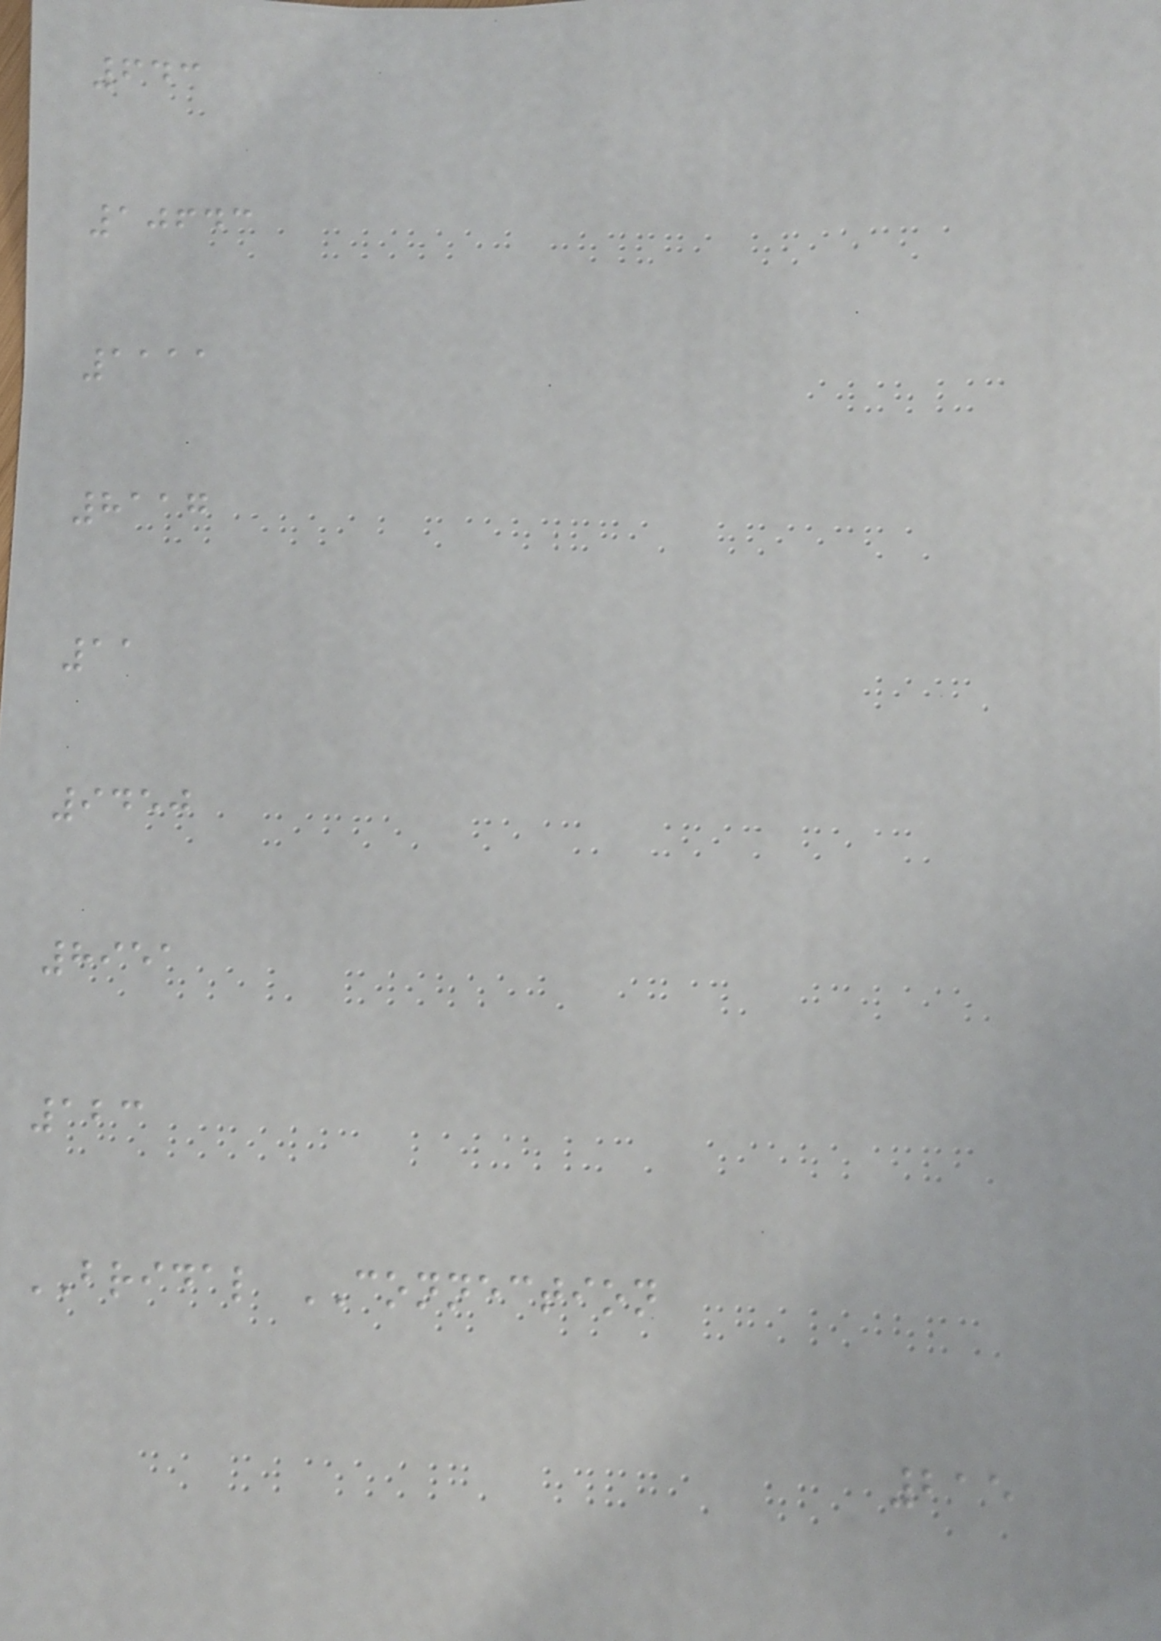643
10643
1111
8117
11
9450
8951
123
BRIDAL CONNECTION
215
